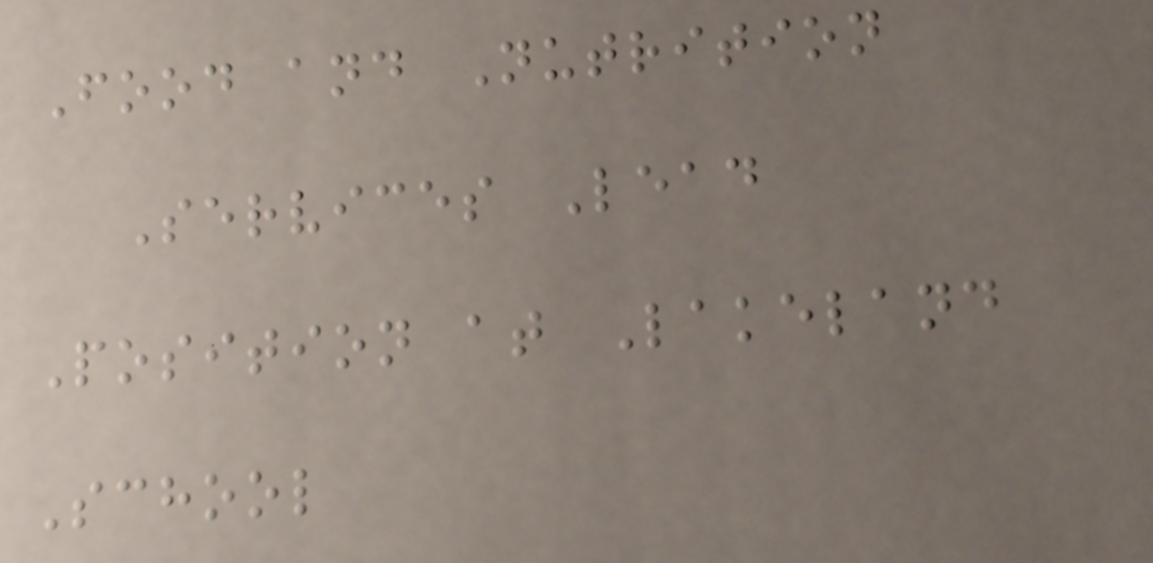Food and Nutrition
Services Lead
Position at Lakeland
School
